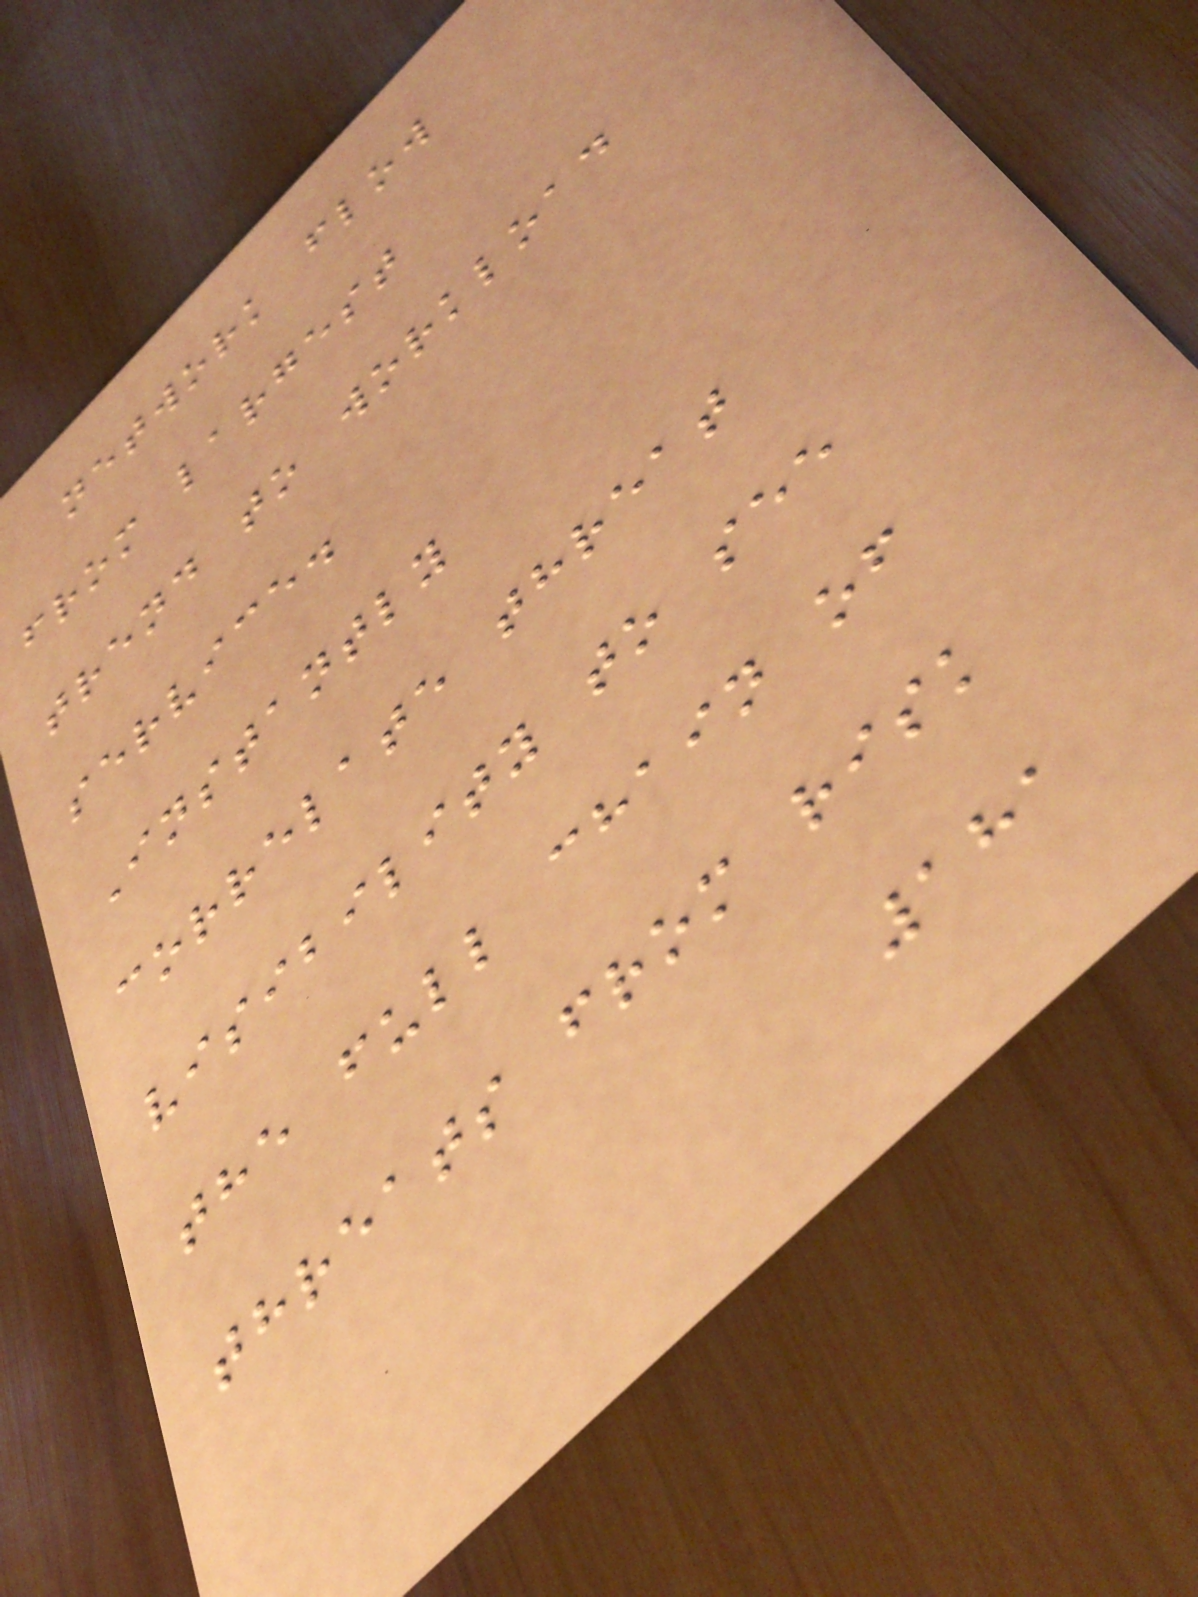network flow
from largest
trend to workload
service.
Instantly
correlate threat
visibility to see
the full chain of
threats from risk
181
